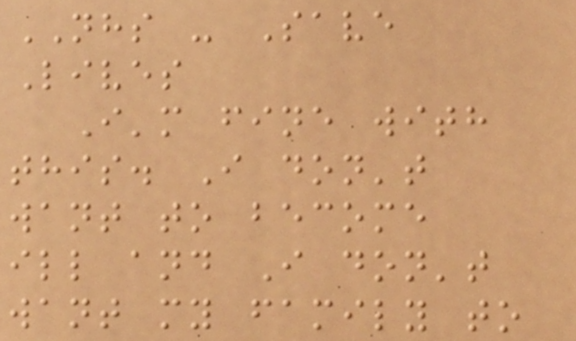NHS - Save
Lives
I'm fine with
this. I don't
want to become
ill and I don't
want my family to
